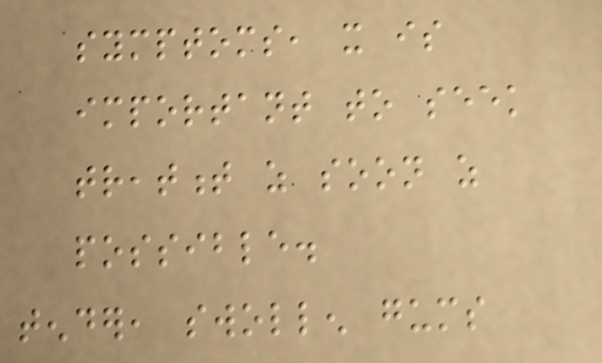symptoms, it is
important to seek
treatment as soon as
possible.
tender, swollen gums
